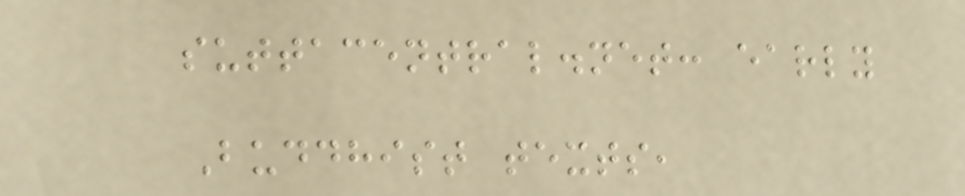suttacentral.net: early
Buddhist texts,
